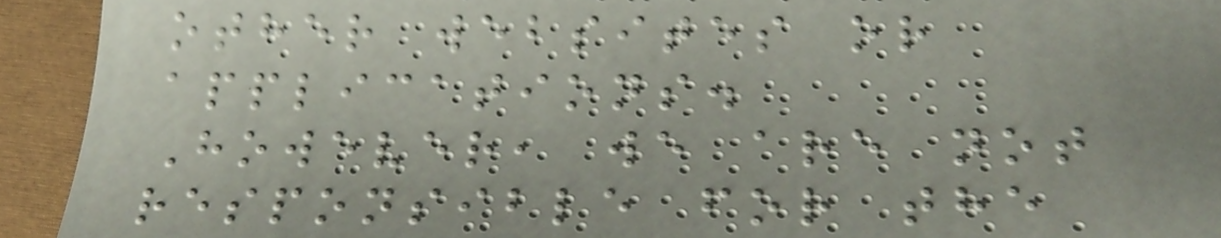other websites or
applications.
However, we are not
responsible for the
